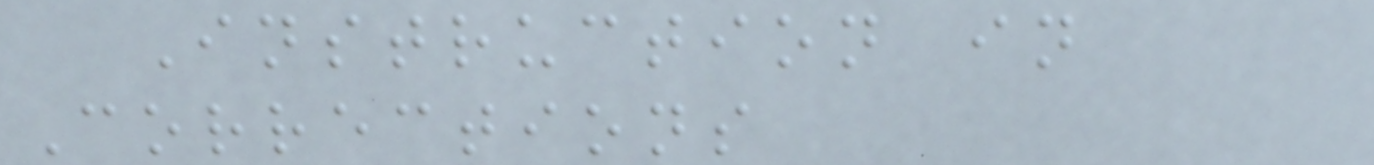Instruction in
Corrections
